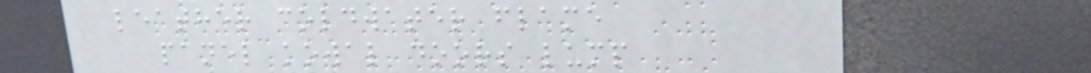leather coldwater flame
panel kowal doors lump
